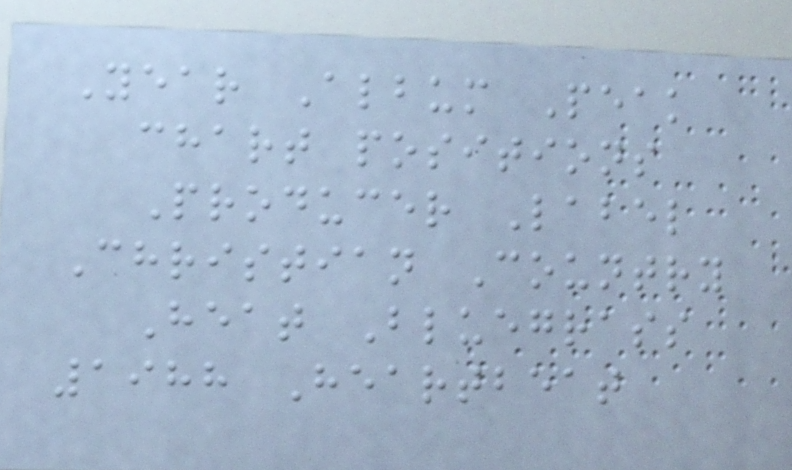Year Album Peak
chart positions
Producer Label
Christian Country
Heat Bluegrass
1988 Heartbeat
